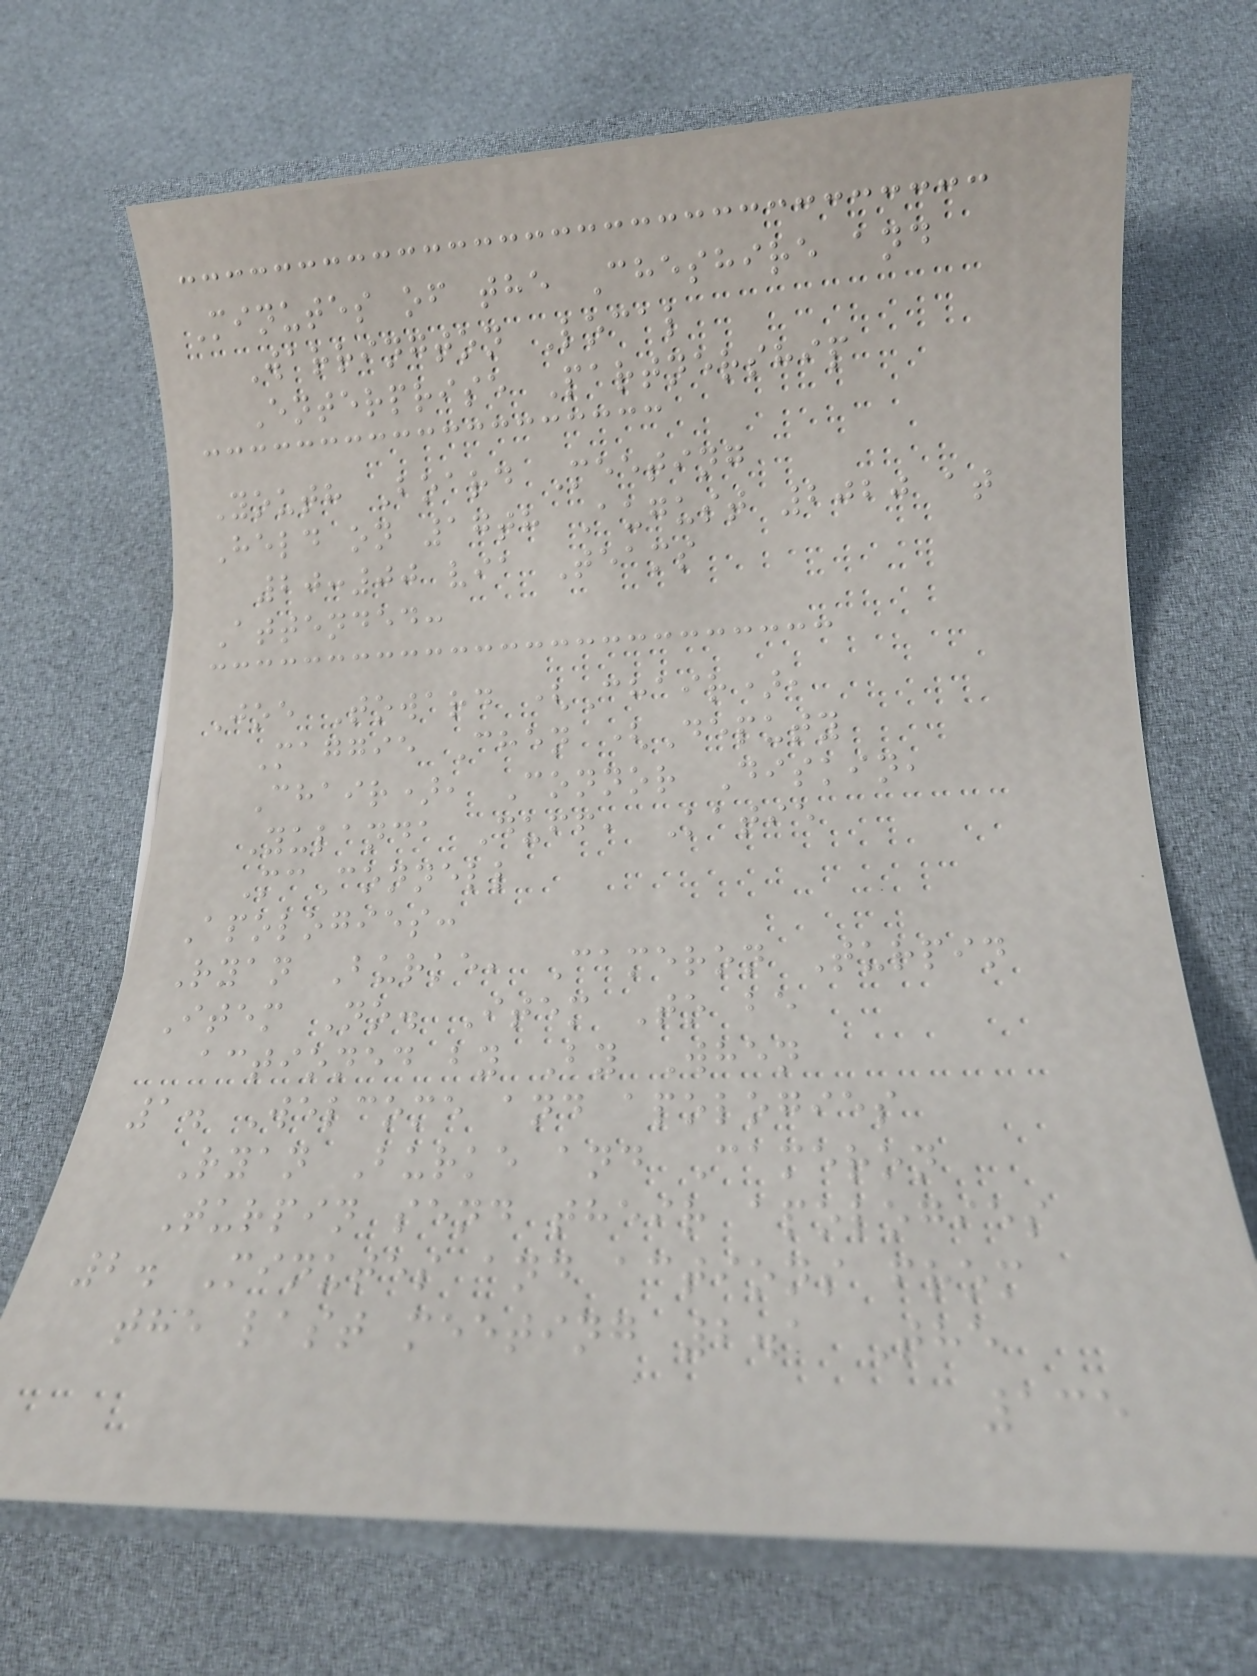Minutes of the Cheshire and
Warrington Local
Enterprise Partnership
Youth Board Meeting
Held on 17th August 2020 at
20:00 via Teams
Attended:
Joe Toward (Chair),
Maggie Chen (Deputy
Chair), Connor Diskin,
Yulanda Duff, Katie
McConnell
Apologies:
Ryan Burke, Cameron Turpin
Item No. Item To be
actioned by By When
1. Welcome and apologies
Ryan Burke and Cameron
Turpin send their apologies
2. Minutes and actions from
the last meeting 2.1 The
135
